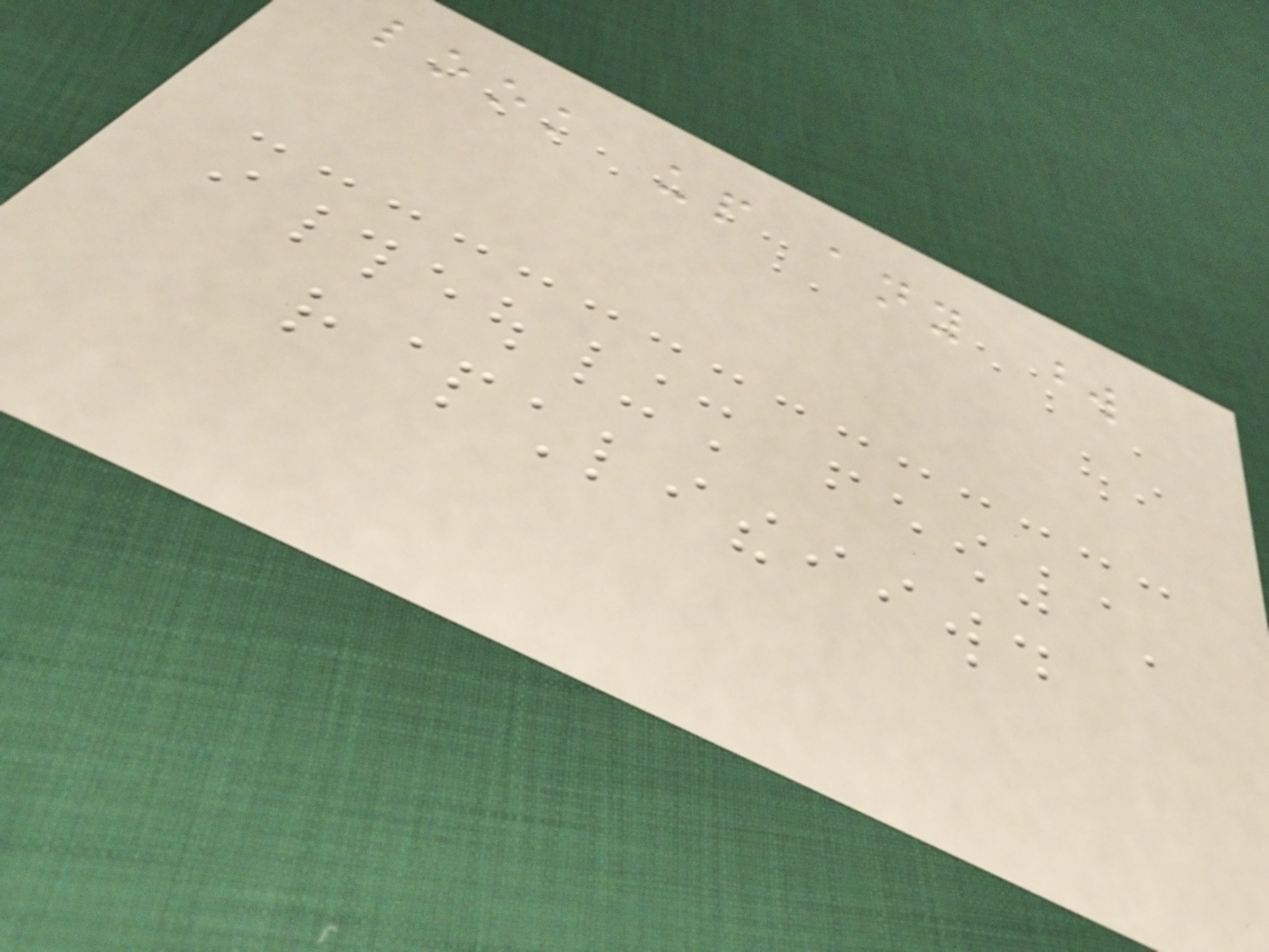look up any word
